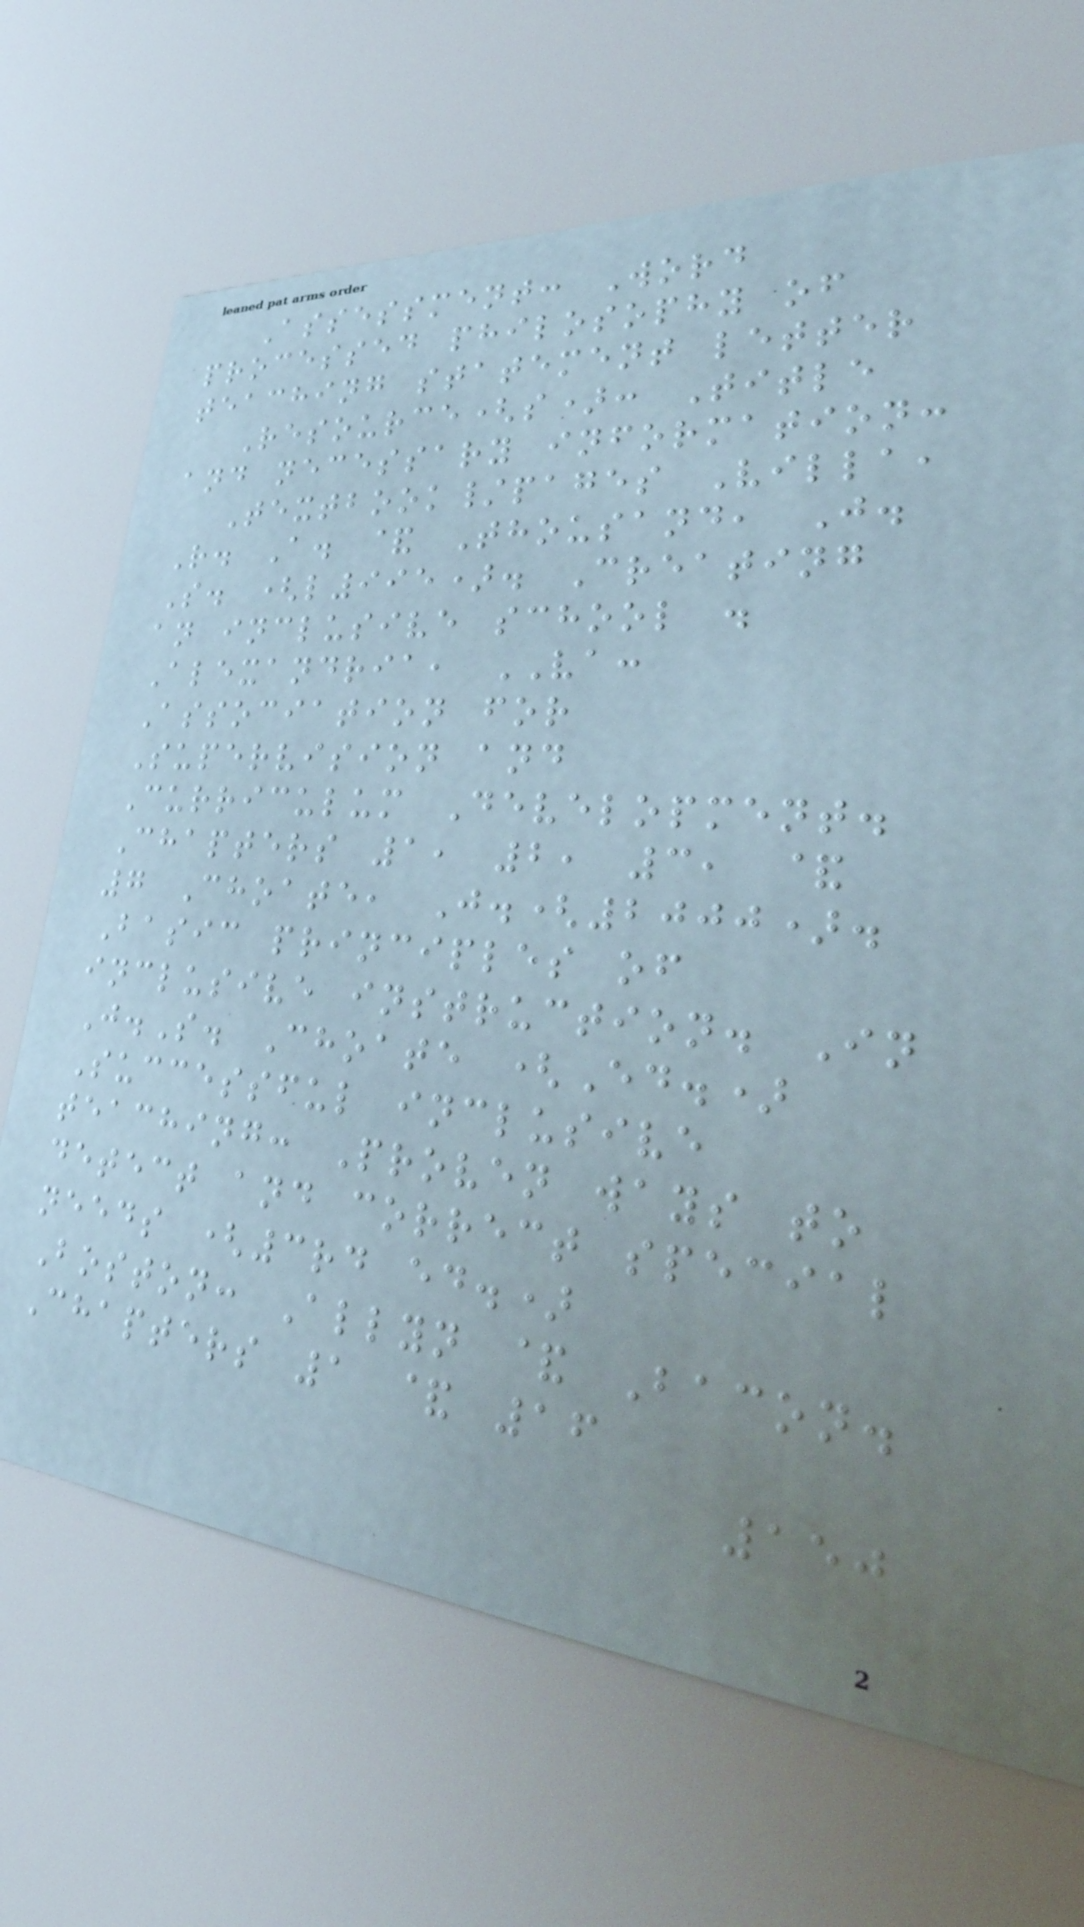Assessment: Word
processed philosophy of
teaching statement letter
Resource(s): Title
and necessary information:
Textbook/pages Villa,
R. A. & Thousand, J.
S. (l995). Creating
an inclusive school .
Alexandria, VA:
Association for
Supervision and
Curriculum Development.
Chapters 1, 2, 3, &
7 Choate, J.(2000).
Basic principles of
inclusive instruction. In
J.S. Choate (Ed.)
Successful inclusive
teaching: Proven ways to
detect and correct special
needs (3rd ed.)
Boston: Allyn & Bacon.
Chapters 1 & 16
150
